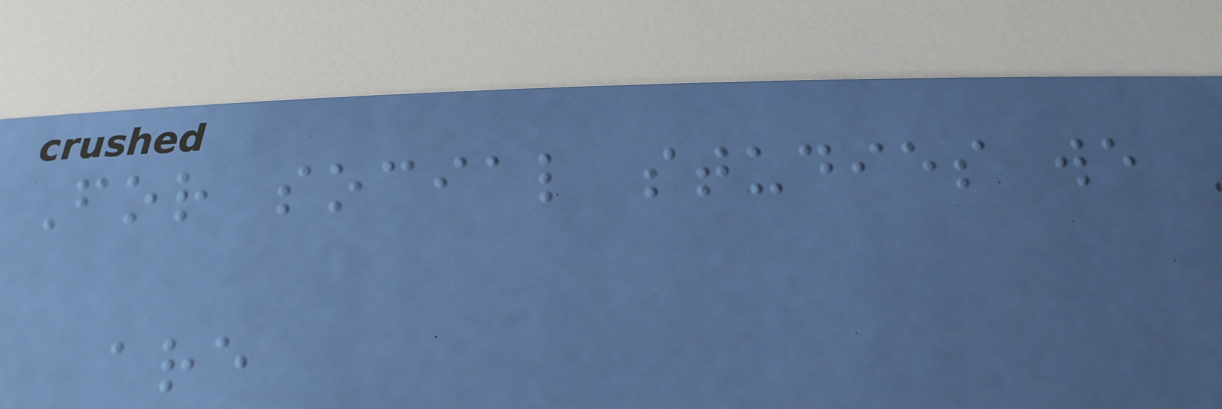For social studies we
are
